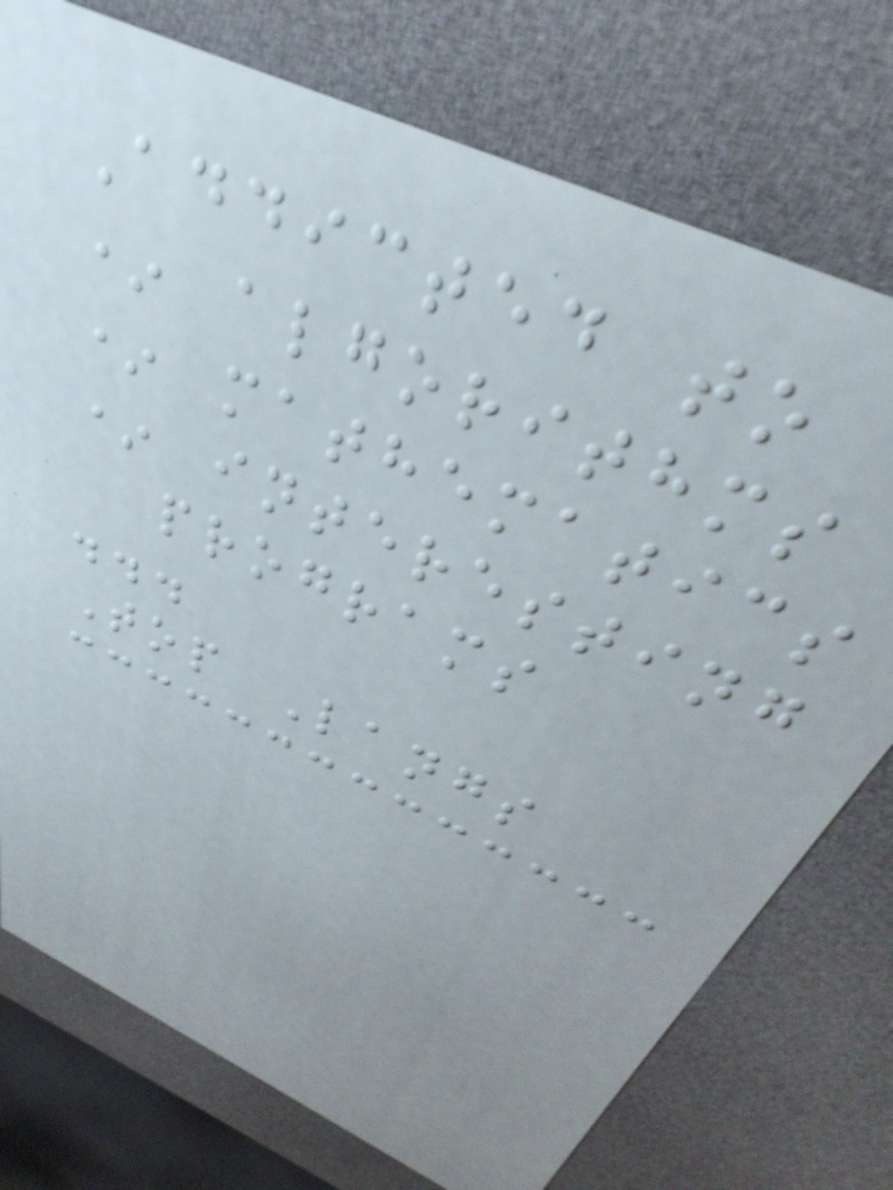Addicted to
* algorithms
* mathematics
* interesting
programs
...
Top Langs
